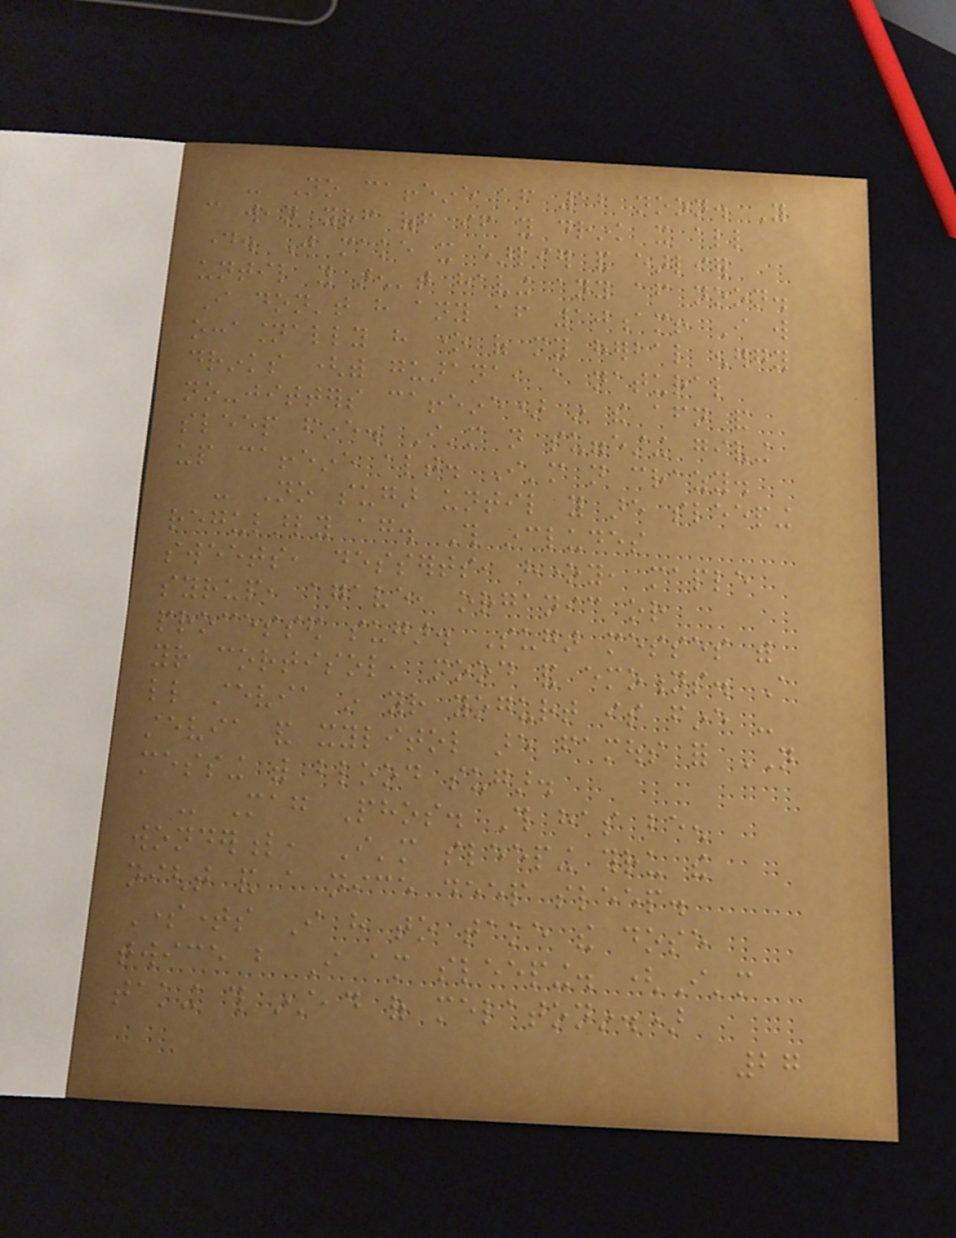- No caffeine after 12 noon. You
can wean yourself off if you drink it all
day. Just make it earlier and earlier
until you aren't having any after noon.
I don't have any after 10am! I will
occasionally have one of my herbal energy
drinks (with guarana, a natural
no-jitters caffeine) in the afternoon and
sleep fine. I'm not suggesting giving
up caffeine altogether. I'm not crazy.
- No sugar until you are sleeping
regularly again. This includes
sweets, desserts, honey, maple
syrup, agave, organic or
processed sugar. Sugar messes with
your cortisol, mood and emotions. A
little stevia in your yogurt is fine -
stevia and xylitol are famous for NOT
messing with blood sugar.
- Mag Phos. This has been
wonderful, I'm sleeping thru the
night and a nice deep sleep.
Sometimes I have to take the dose
twice but I am sleeping. (I'm
taking this instead of melatonin.)
27
